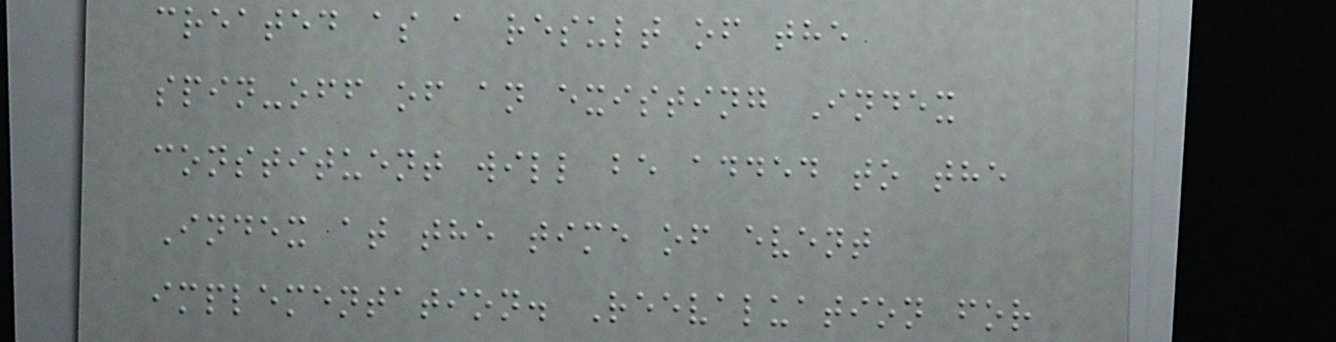created as a result of the
spin-off of an existing Index
constituent will be added to the
Index at the time of event
implementation. Reevaluation for
